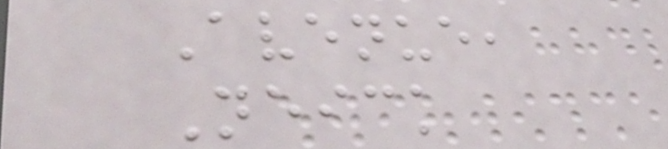Avenue,
Neick
